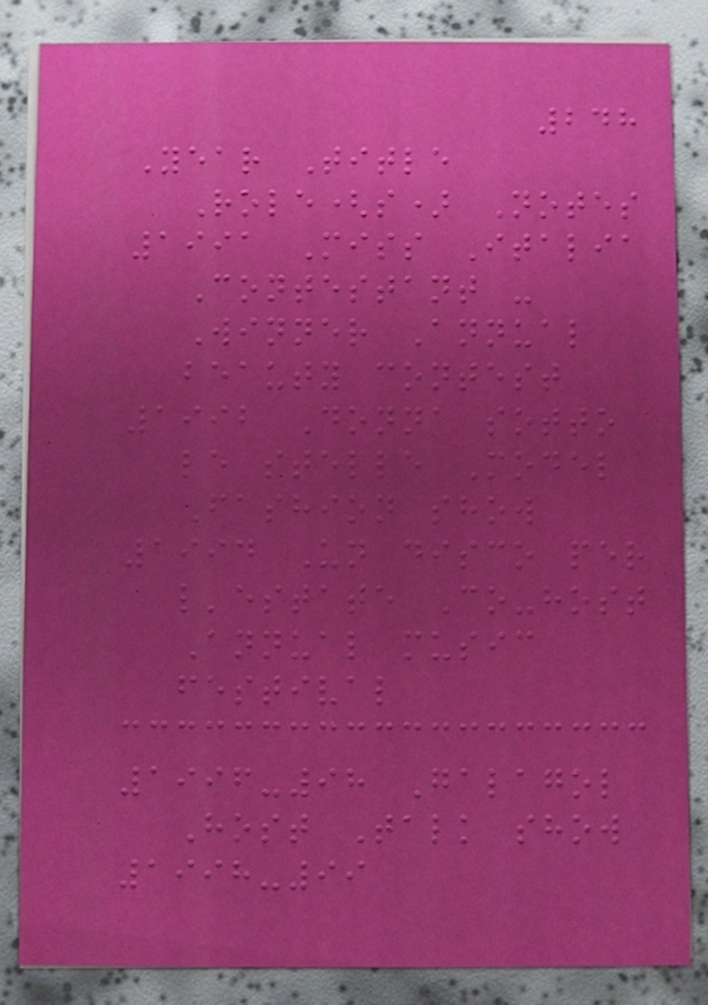248
Year Title
Role(s) Notes
1991 Miss Italia
Contestant -
Winner Annual
beauty contest
1992 Donna sotto
le stelle Model
Fashion show
1994 Un disco per
l'estate Co-host
Annual music
festival
1996-98 Galagol
Host Talk show
1998-99
